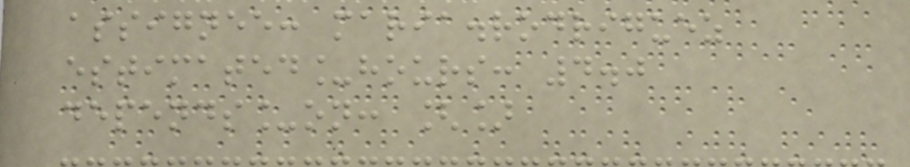assignee: maria.rodriguez
estimated_hours: 4.0
depends_on: []
